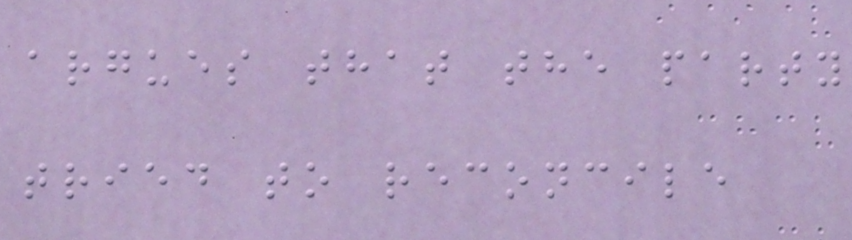argues that the party
tried to reconcile
